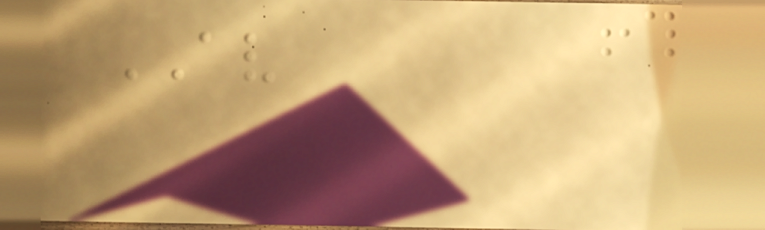AV
